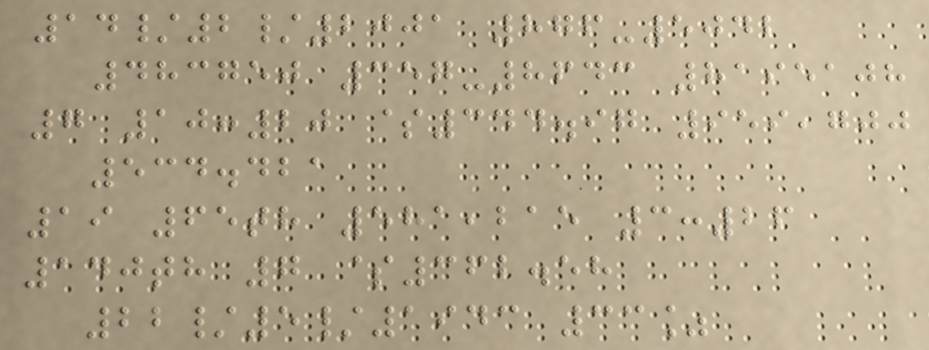14/2/2001 876-5042
483750 357-8643 8195108
7 10:20 $344.97 959,700
534.421
19 65th 581,215 3:26
140th 7 $362.58
22/5/1943 33%
